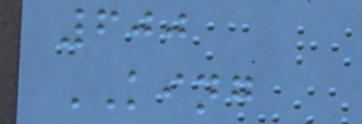600
KING
